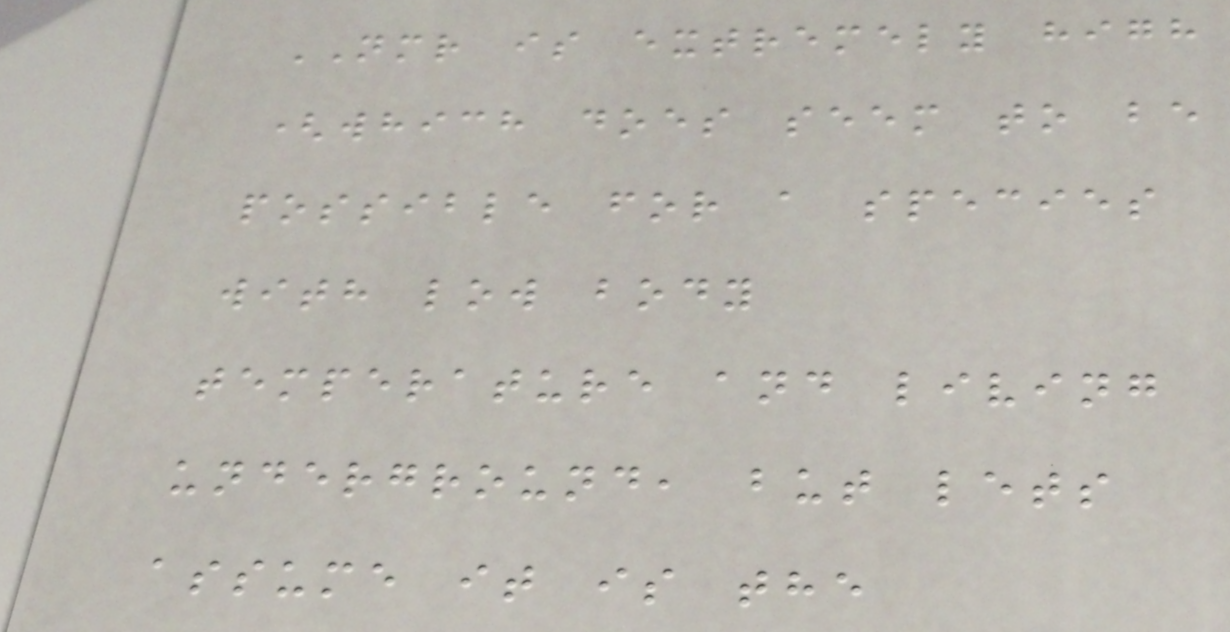NMR is extremely high
(which does seem to be
possible for a species
with low body
temperature and living
underground, but lets
assume it is the
